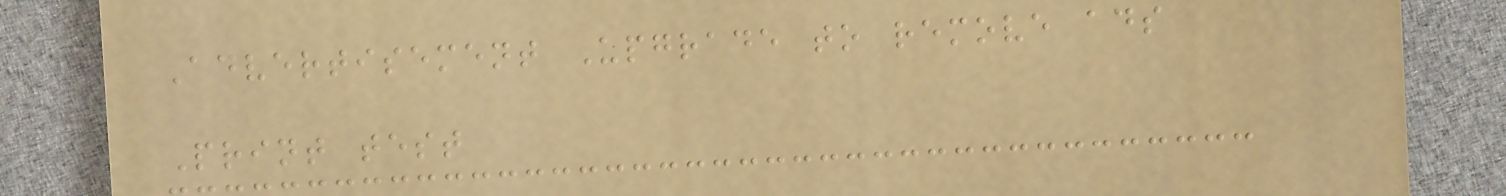Advertisement Upgrade to remove ads
Print test
